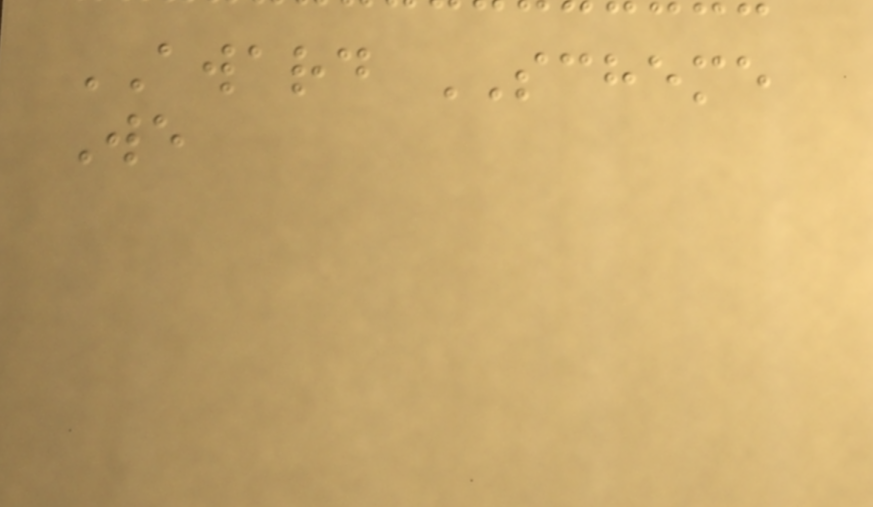AWARD SCHEME
We
